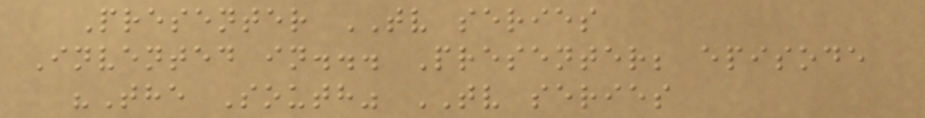Presenter TV series
Invented in... Presenter; episode
"The South" TV series
